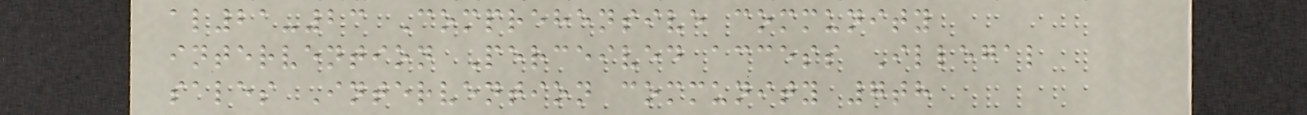al21-23 Comprehensive community
intervention Perceived access Illegal
sales Intervention community 7th
